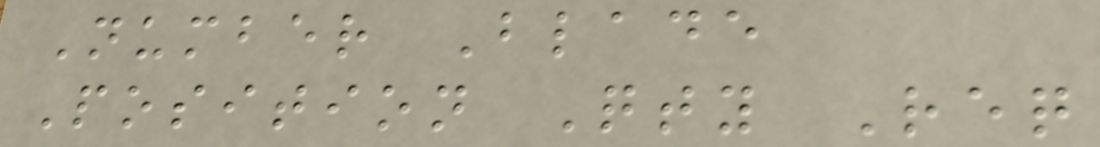Number Blade
Position Qty Req
